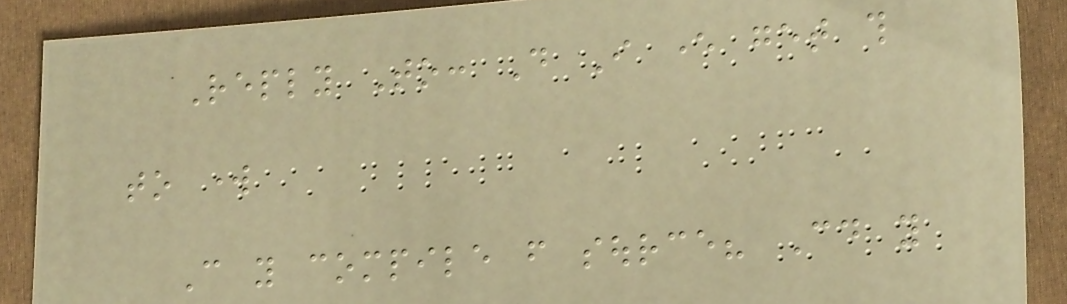Reply To: Do I ever get this
to work
Can you compile from source? Could you
